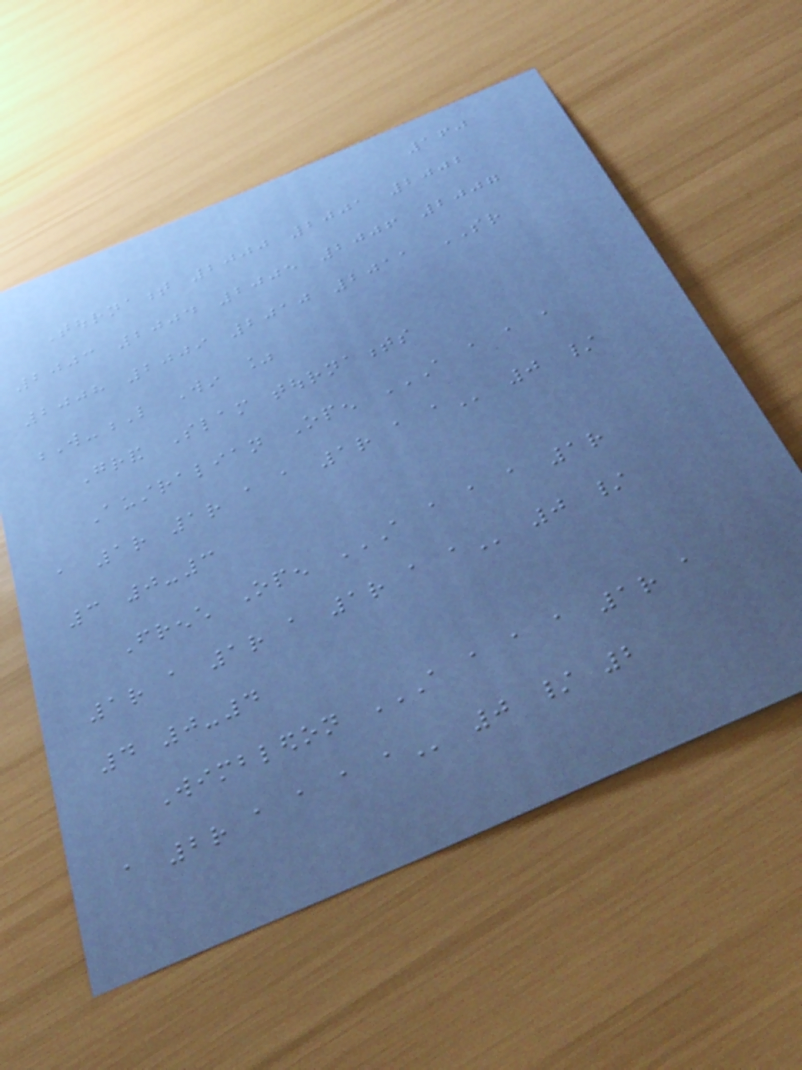160
Tournament 2000 2001 2002
2003 2004 2005 2006 2007
2008 2009 2010 2011 SR
W-L Win %
Grand Slam tournaments
Australian Open A A A A
A 1R 1R A A 1R A A 0 /
3 0-3
French Open A A A A 1R
1R A 1R A 1R A A 0 /
4 0-4
Wimbledon A A A A 1R A
A 2R A A A A 0 / 2
